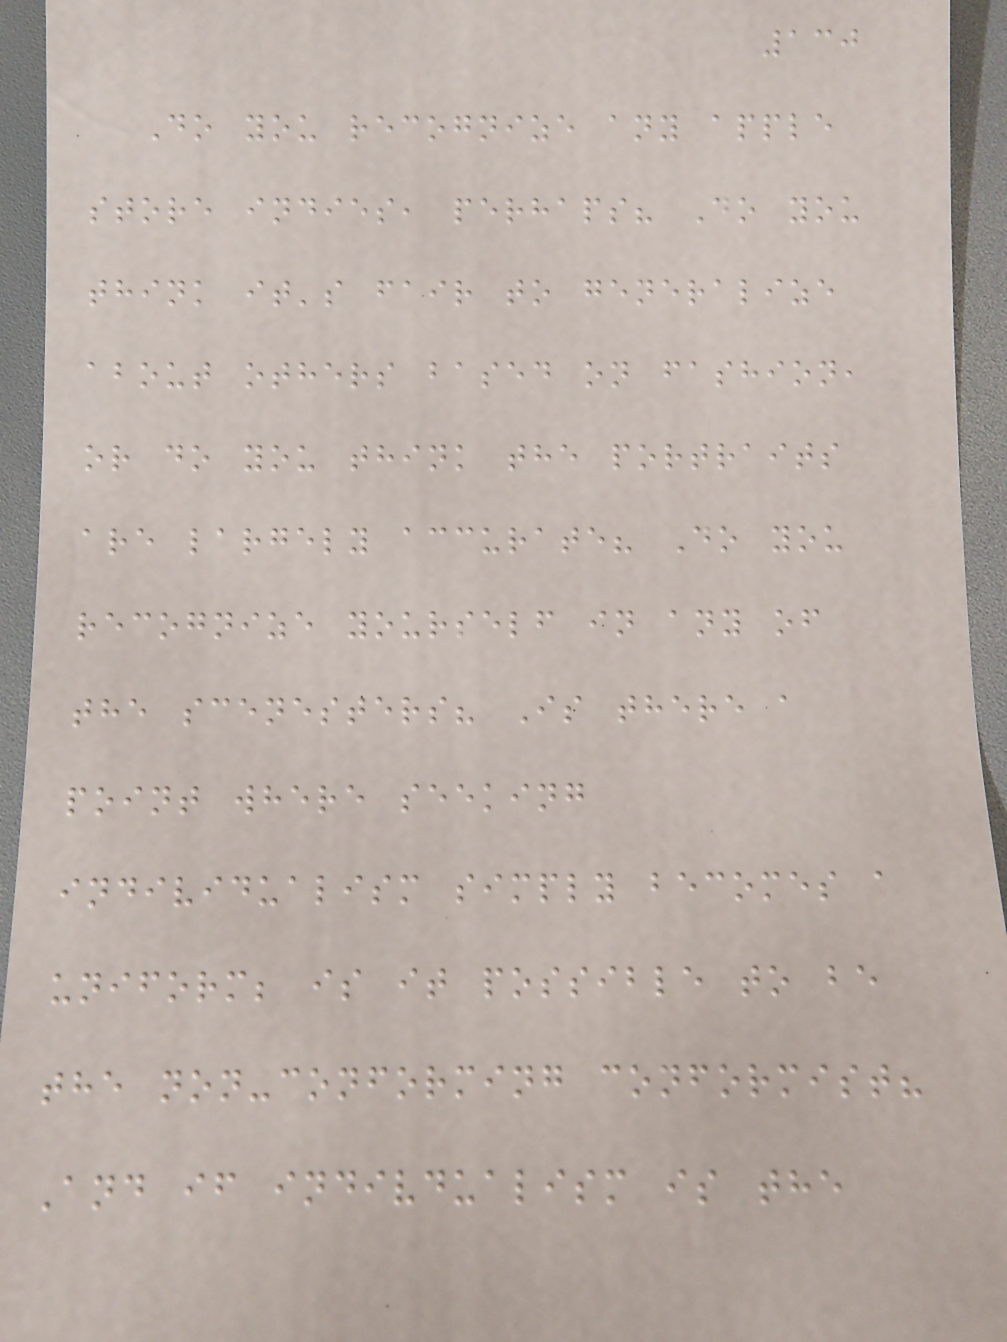130
Do you recognize any apple
store indies, perhaps? Do you
think it's fair to generalize
about others based on fashion,
or do you think the portraits
are largely accurate? Do you
recognize yourself in any of
the scenesters? Is there a
point where seeking
individualism simply becomes a
uniform; is it possible to be
the non-conforming conformist?
And if indivdualism is the
